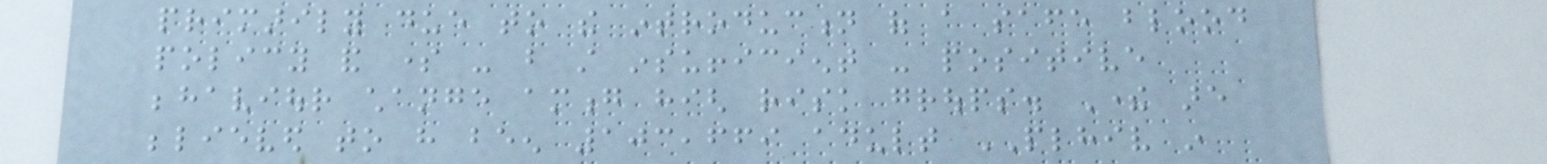primarily due to the introduction of a safe blood
policy and some - but still insufficient - positive
behaviour change among high risk groups. There are
believed to have been 103,669 adult PLHIV in
